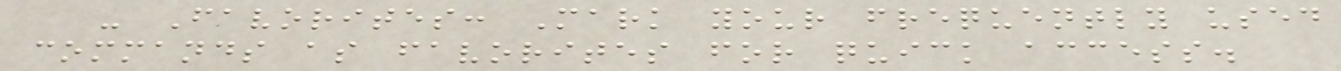- Favorites: Mark your frequently used
commands as favorites for quick access.
